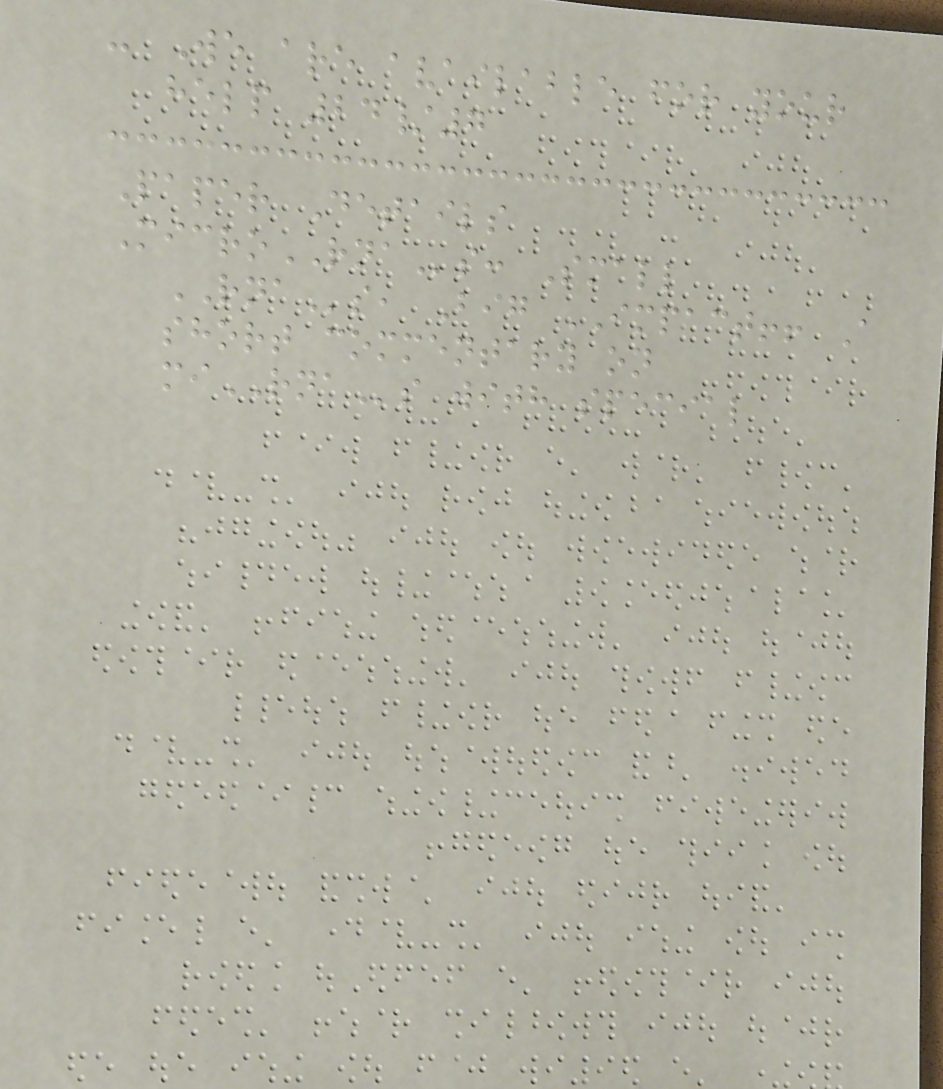- We are available for your
help 24/7
Paper Details
MicroRNAs: Small
RNAs, Big IMPACT!! A
short commentary on
miRNAs with special
